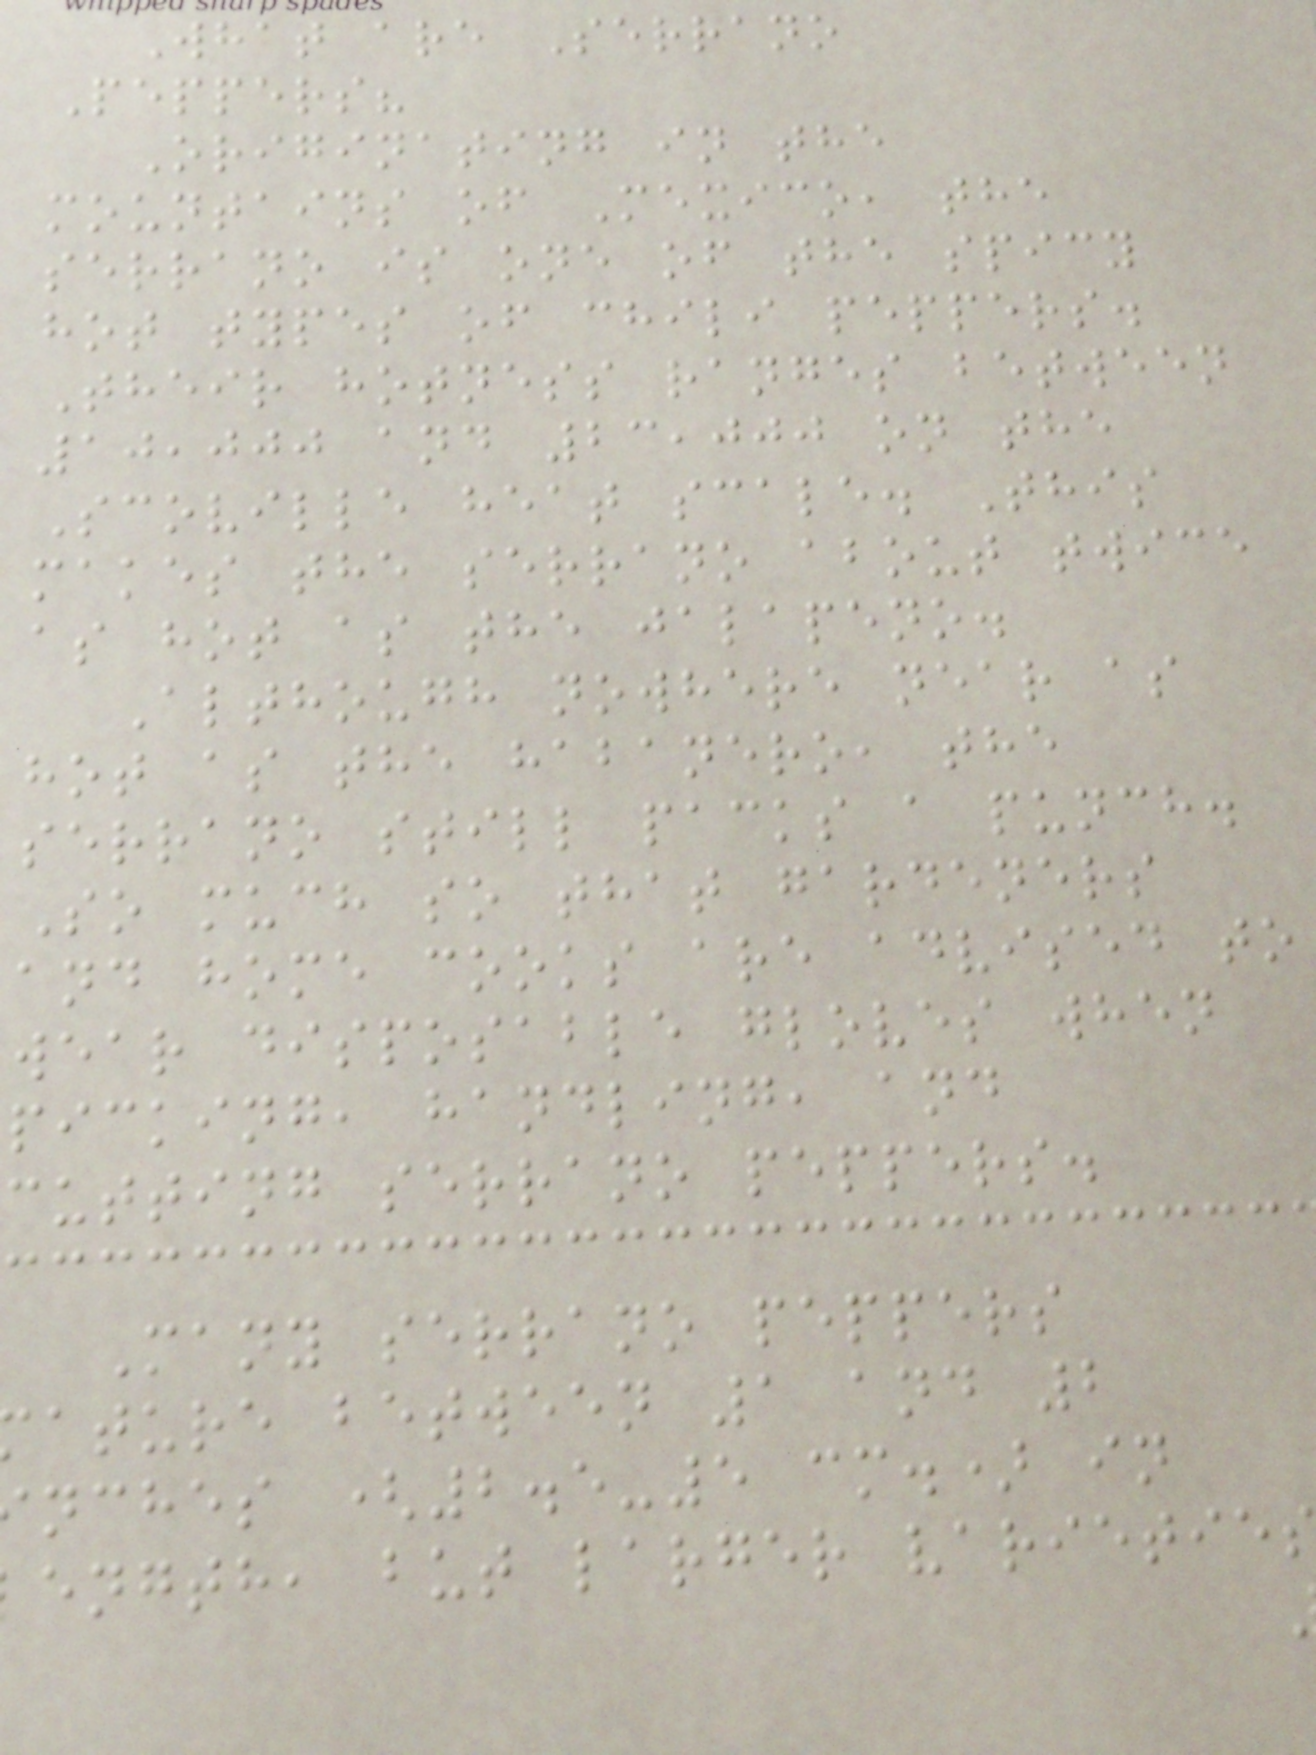What are Serrano
Peppers?
Originating in the
mountains of Mexico, the
serrano is one of the spicy
hot types of chili peppers.
Their hotness ranges between
10,000 and 23,000 on the
Scoville heat scale. This
makes the serrano about twice
as hot as the jalapeno.
Although nowhere near as
hot as the habanero, the
serrano still packs a punch.
So much so that gardeners
and home cooks are advised to
wear disposable gloves when
picking, handling, and
cutting serrano peppers.
Many serrano peppers
ature between 1 and 2
nches (2.5-5 cm.) in
ength, but larger varietie
